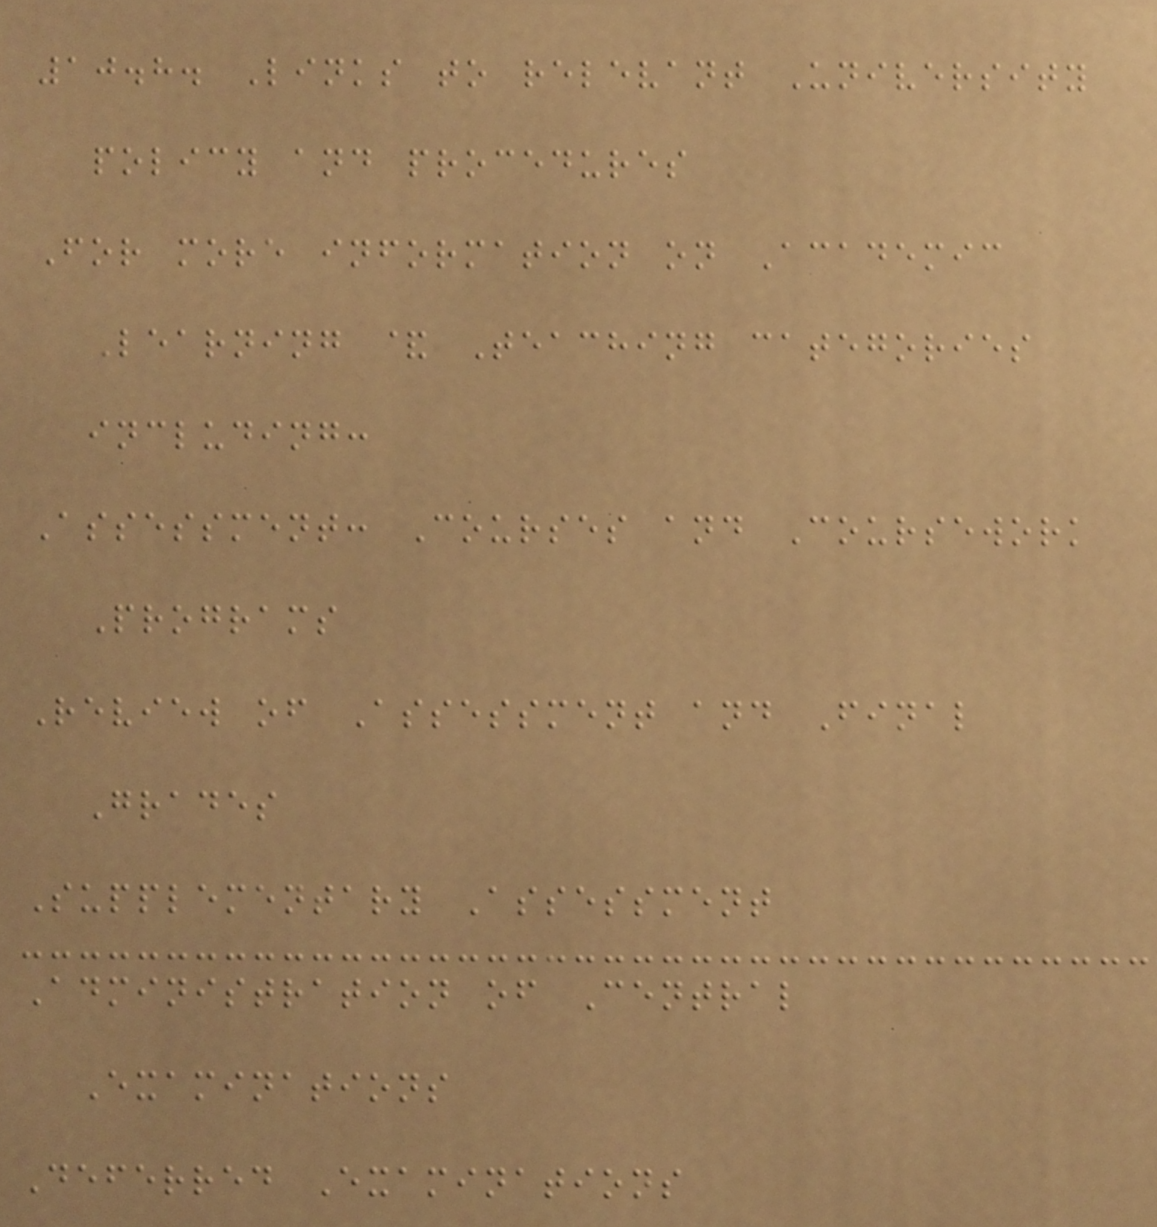10.8. Links to relevant University
policy and procedures
For more information on Academic
Learning & Teaching categories
including:
Assessment: Courses and Coursework
Programs
Review of Assessment and Final
Grades
Supplementary Assessment
Administration of Central
Examinations
Deferred Examinations
